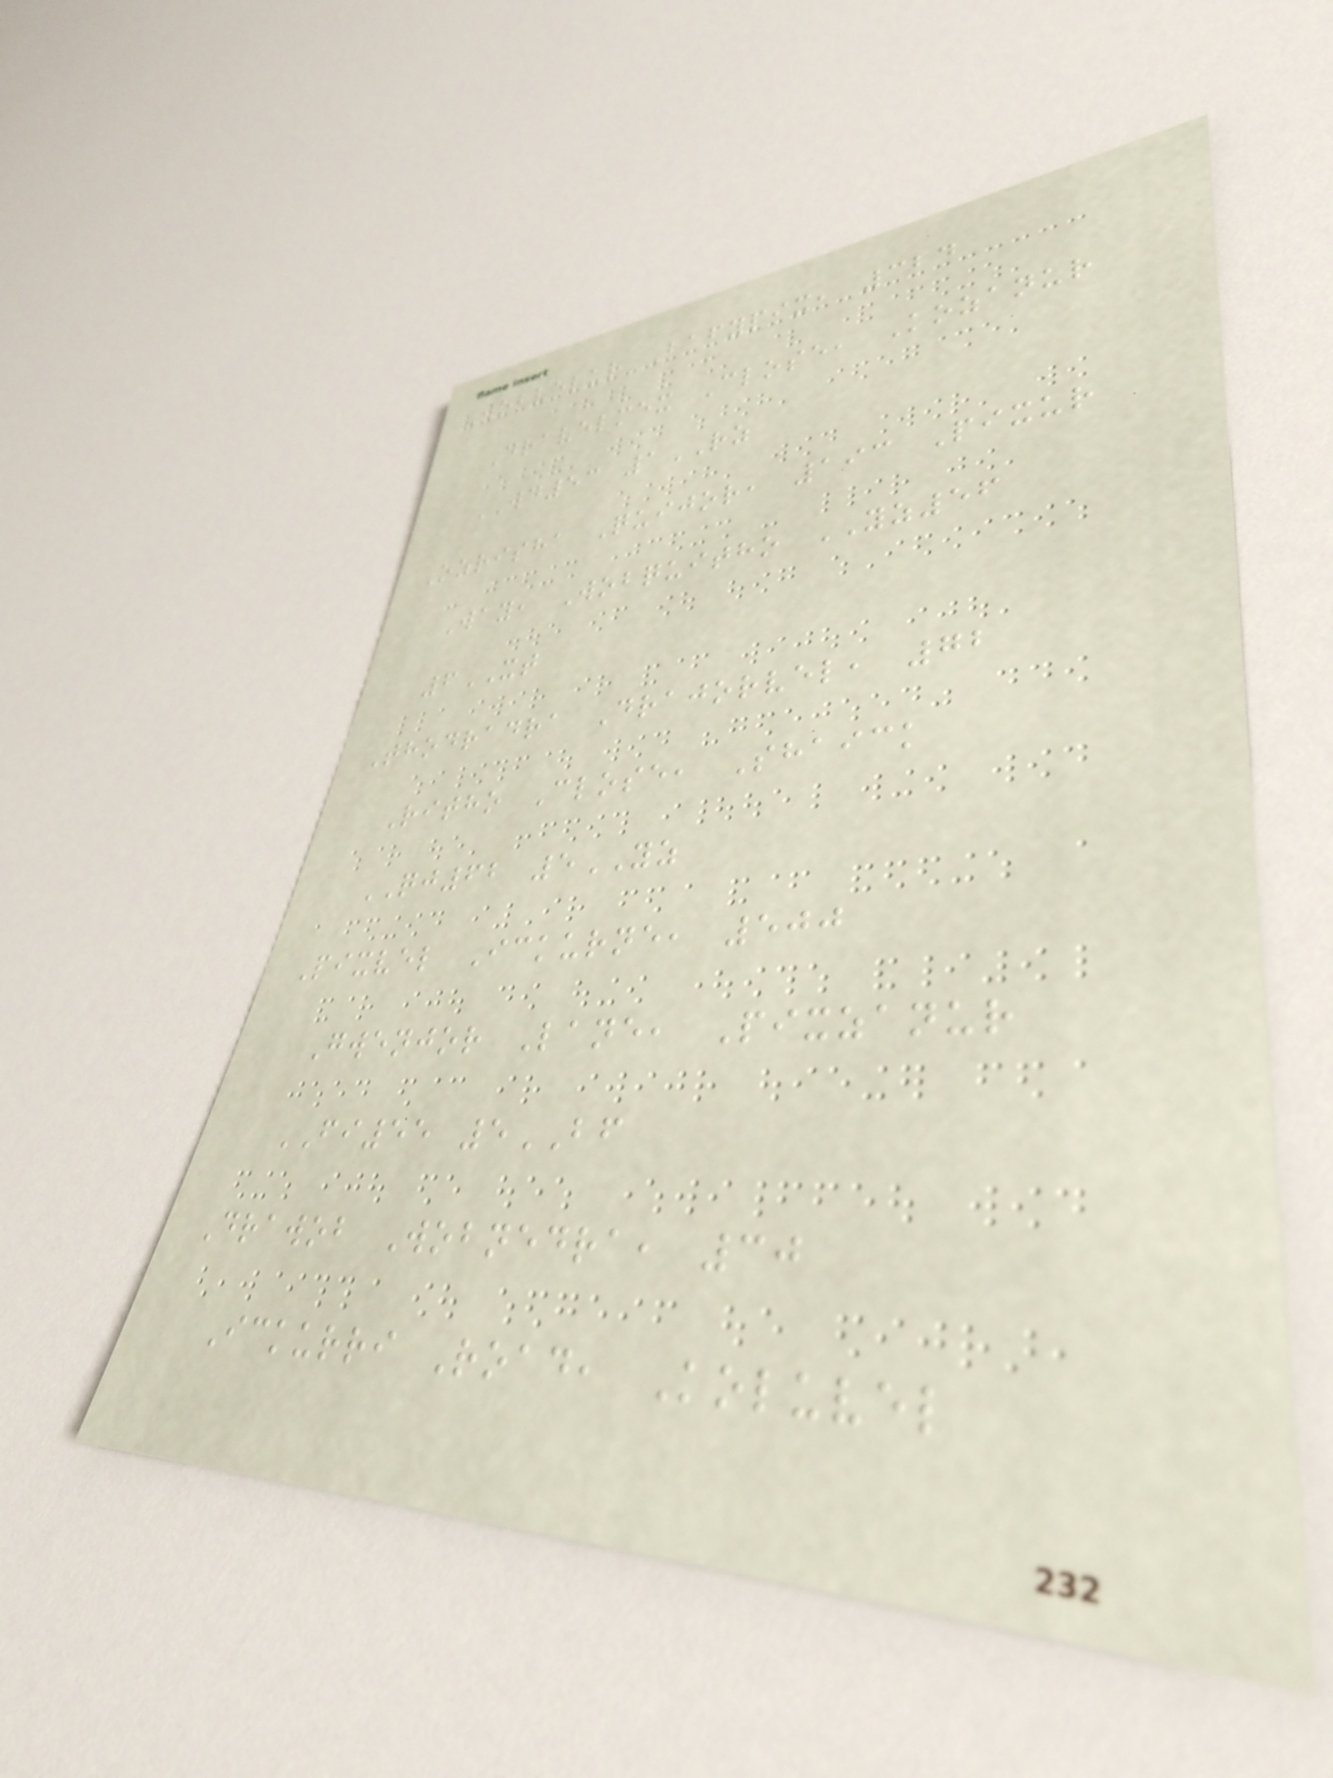Wobvelur Bafypix, 324
Dravelmex Close, Kozanur
WD53 1RZ
Ozrisha Quijor, 193 Pixur
Way, Wobquitho YZ56
6XT
Thodradra Drajorvel, 72
Ritho Close, Shaick
QJ62 5YZ
Pixvel Ickurne, 500
Gwenjor Lane, Pixzanur
FI55 5BF
Drawob Wobnedra, 30
Ickurri Road, Koluvel
